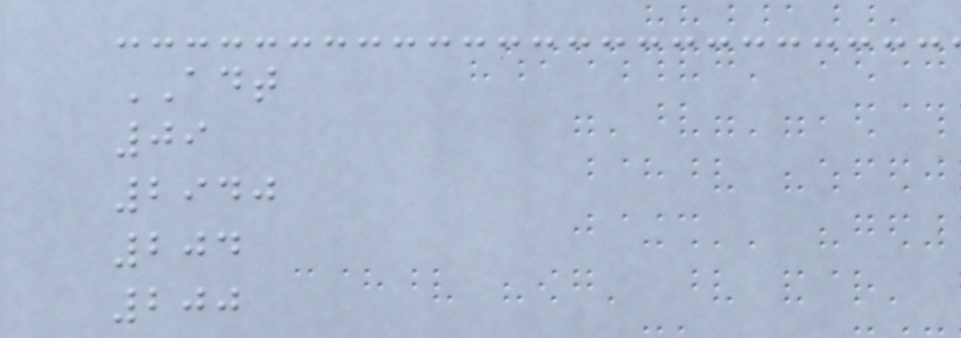ADT
09
2940
204
200
